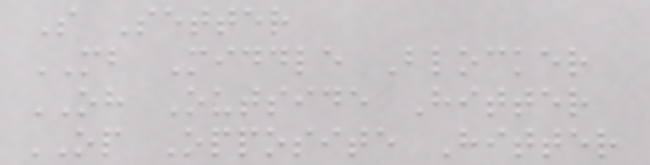S Setter
MB Middle Blocker
OH Outside Hitter
OP Opposite Hitter
